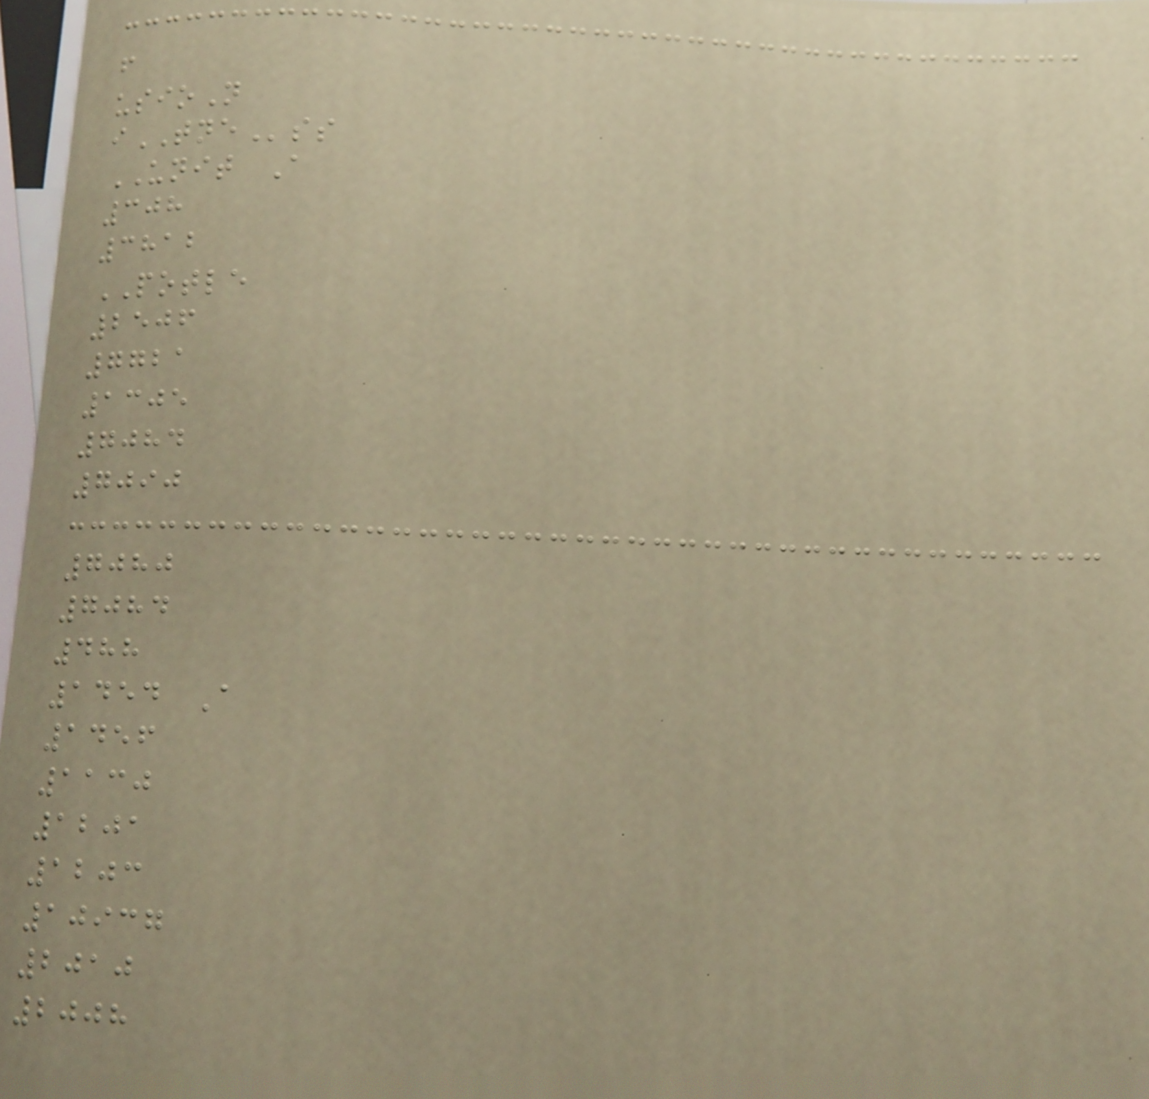f
usioN
iTNEss
UNIT A
308
3812
POTLE
2506
7721
1305
7084
7090
7080
7084
488
1454 A
1456
1130
1201
1203
10937
2010
2008
